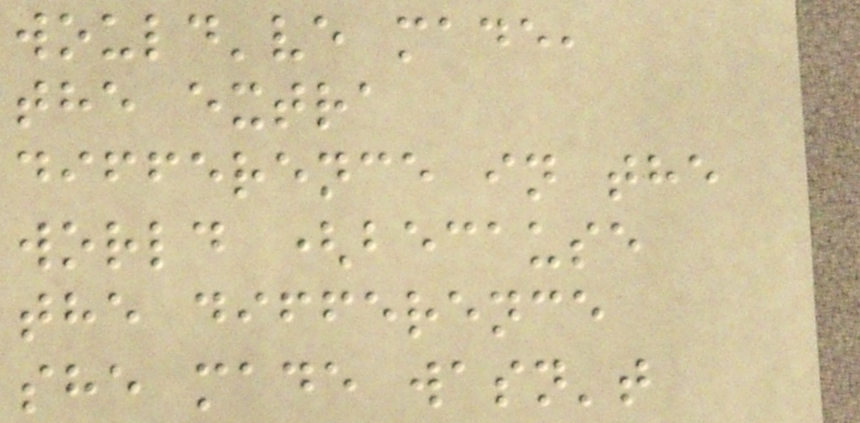would've made,
the extra
difference in the
world (because
the difference
she made wasn't
